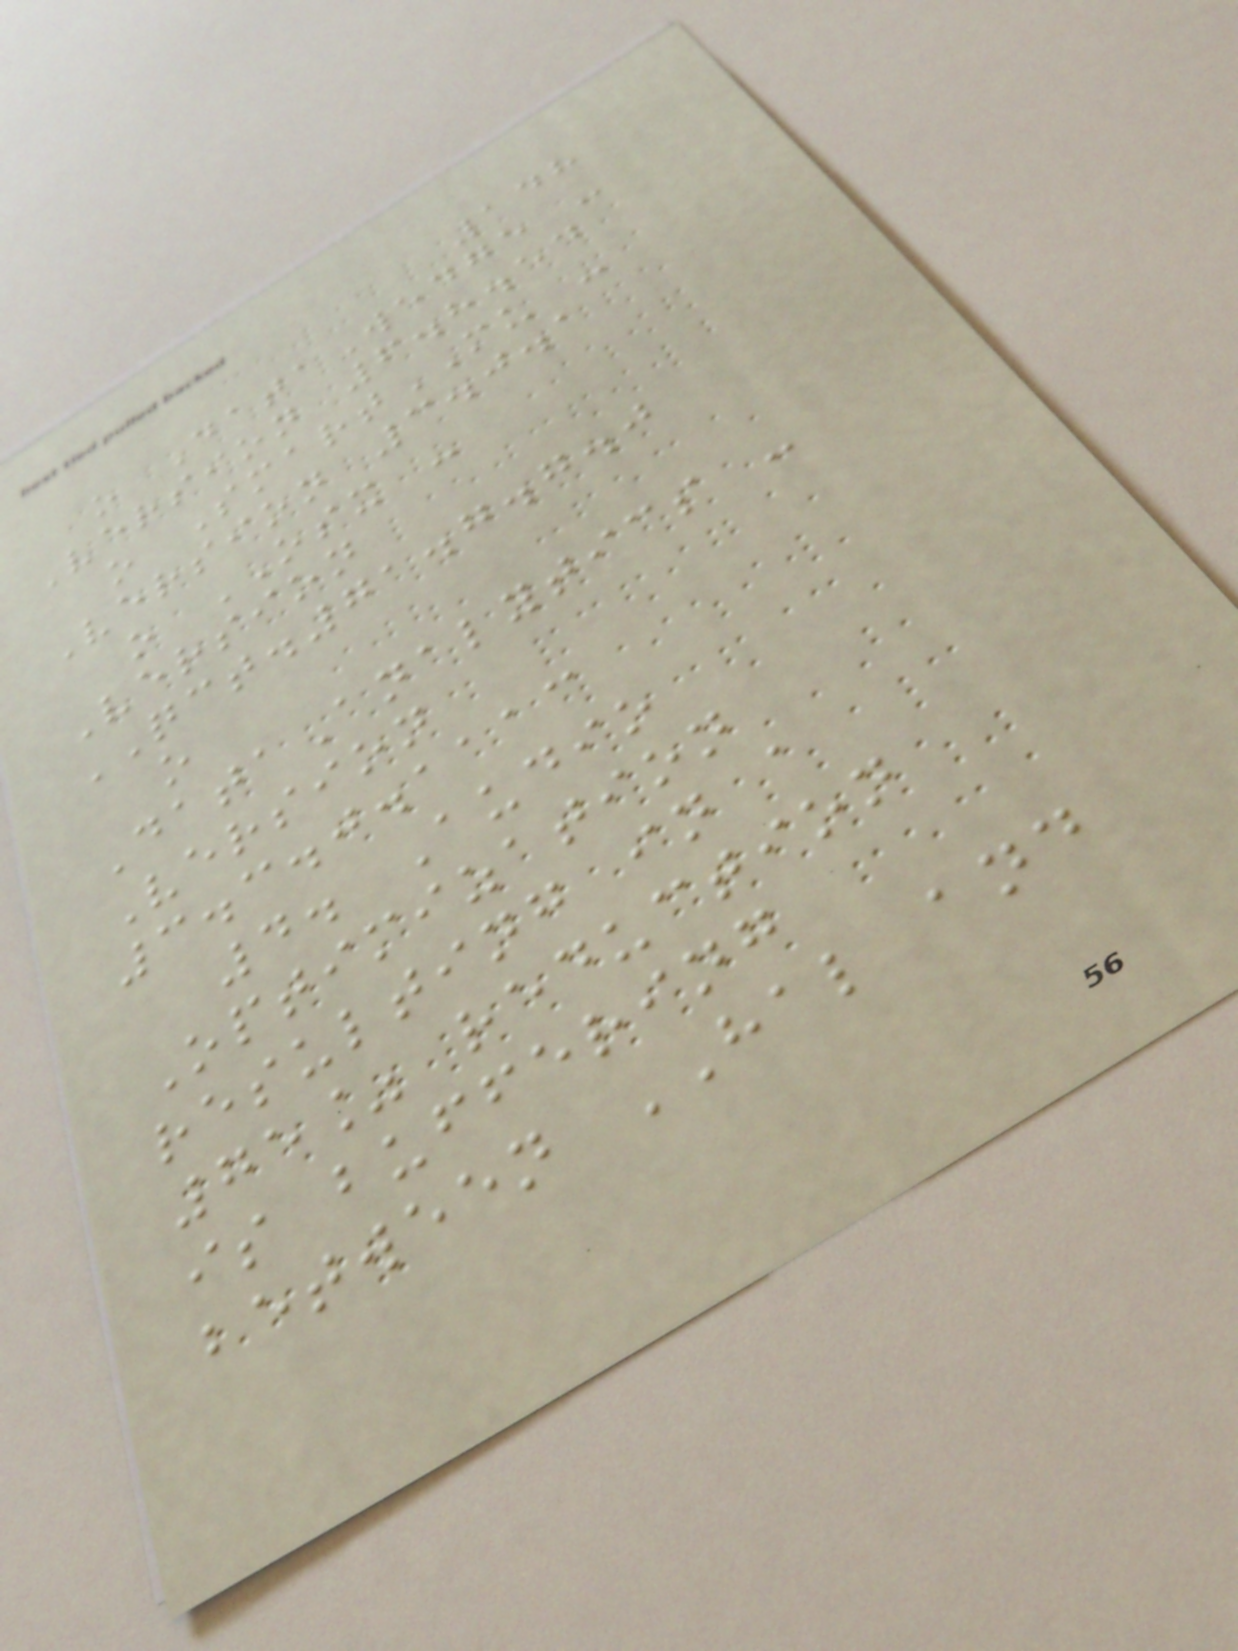148
o DataWedge -
Version 6.8.54
o SmartMU -
Version 3.0.1
o OSX -
Version
QCT.71.7.7.0
o
DataAnalytics -
Version
3.3.0.1113
4. Audio
Optimization
resulting in a
75% reduction
is buffering
between HAL and
